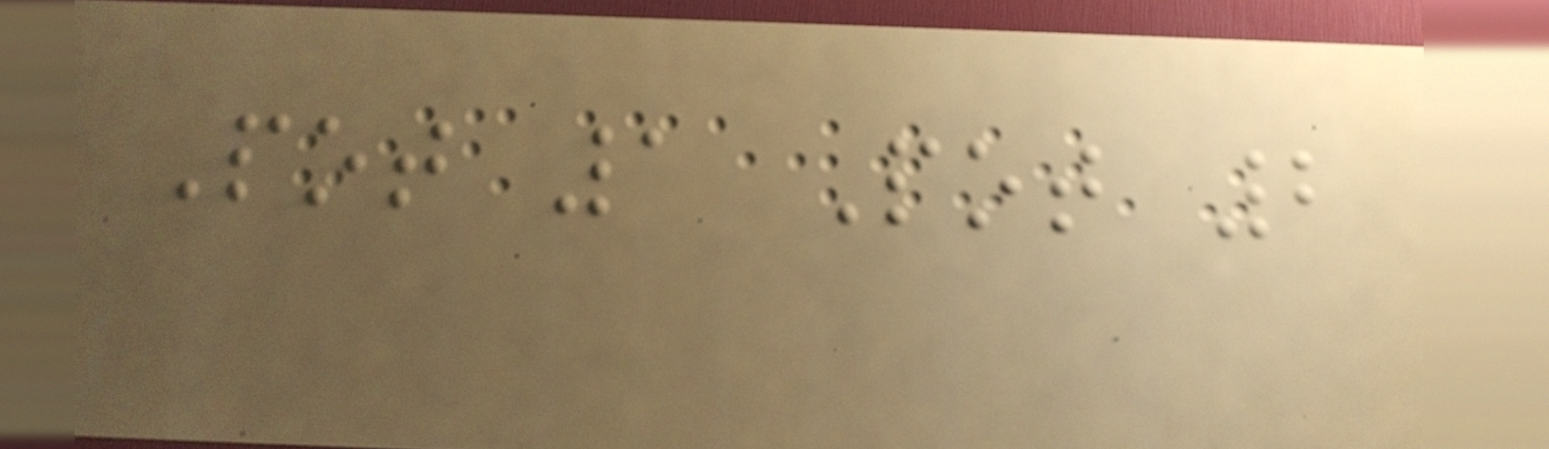Pot 1 Pot 2
